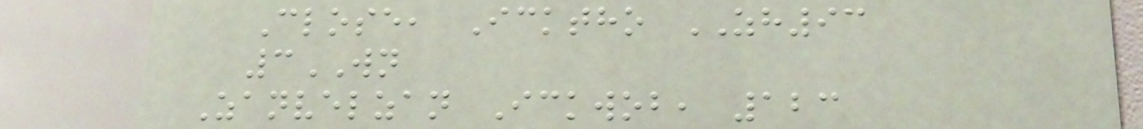Close, Icktho ZH93
3WN
Zanvelzan Ickwob, 123
